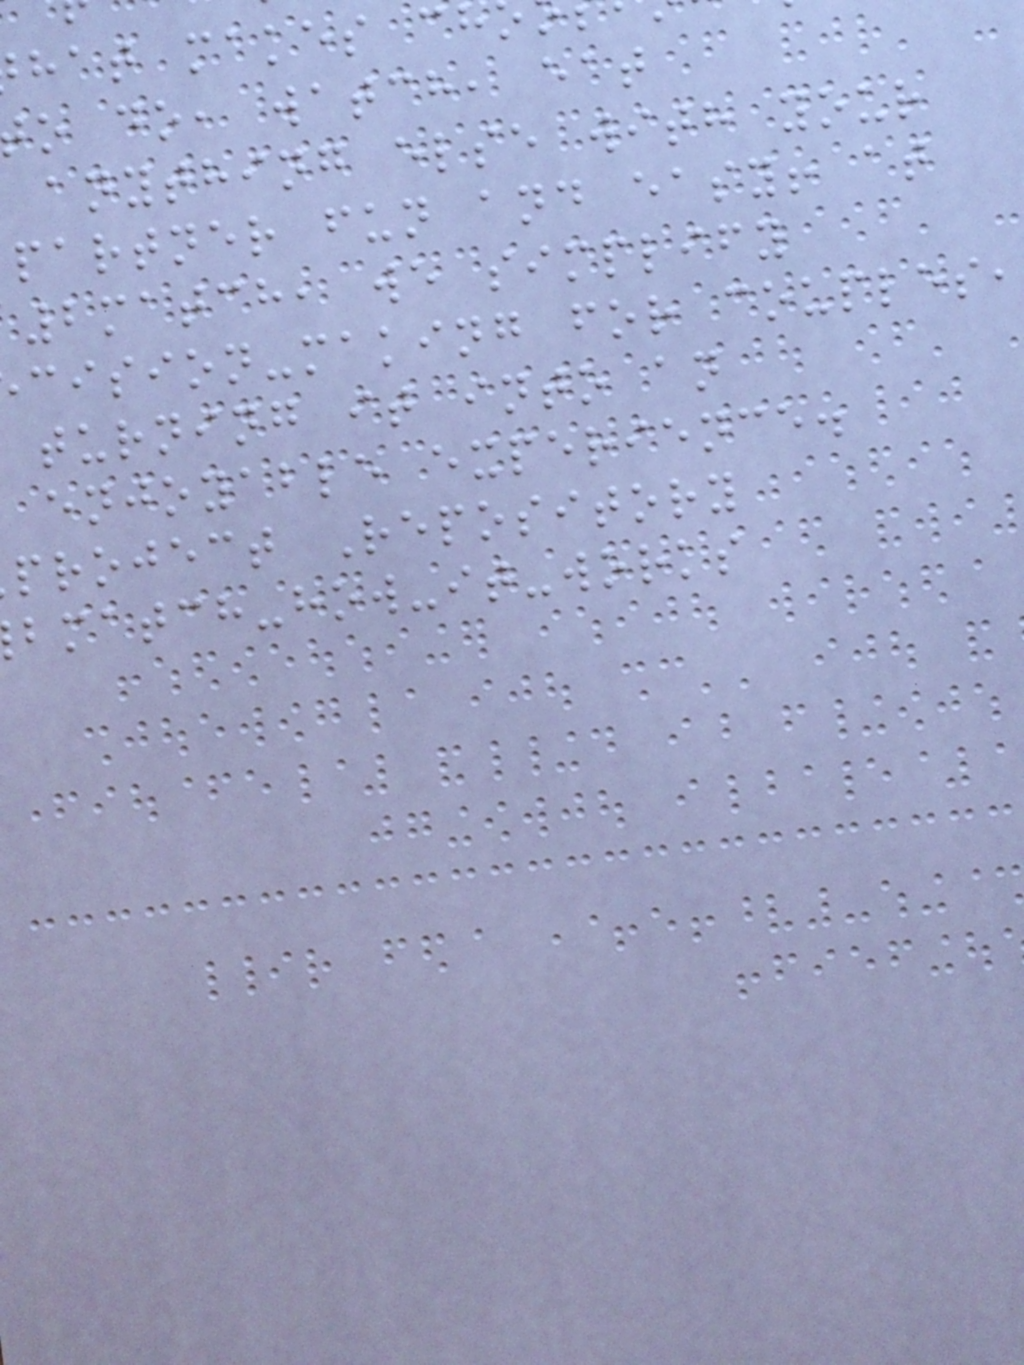hat makes ch
o do, watch, eat
anything else with your
partner fun and easy! at
2match, we simplify
cision-making for couples,
turning it into an
enjoyable experience.
project Repository
bmatch-how-it-works
